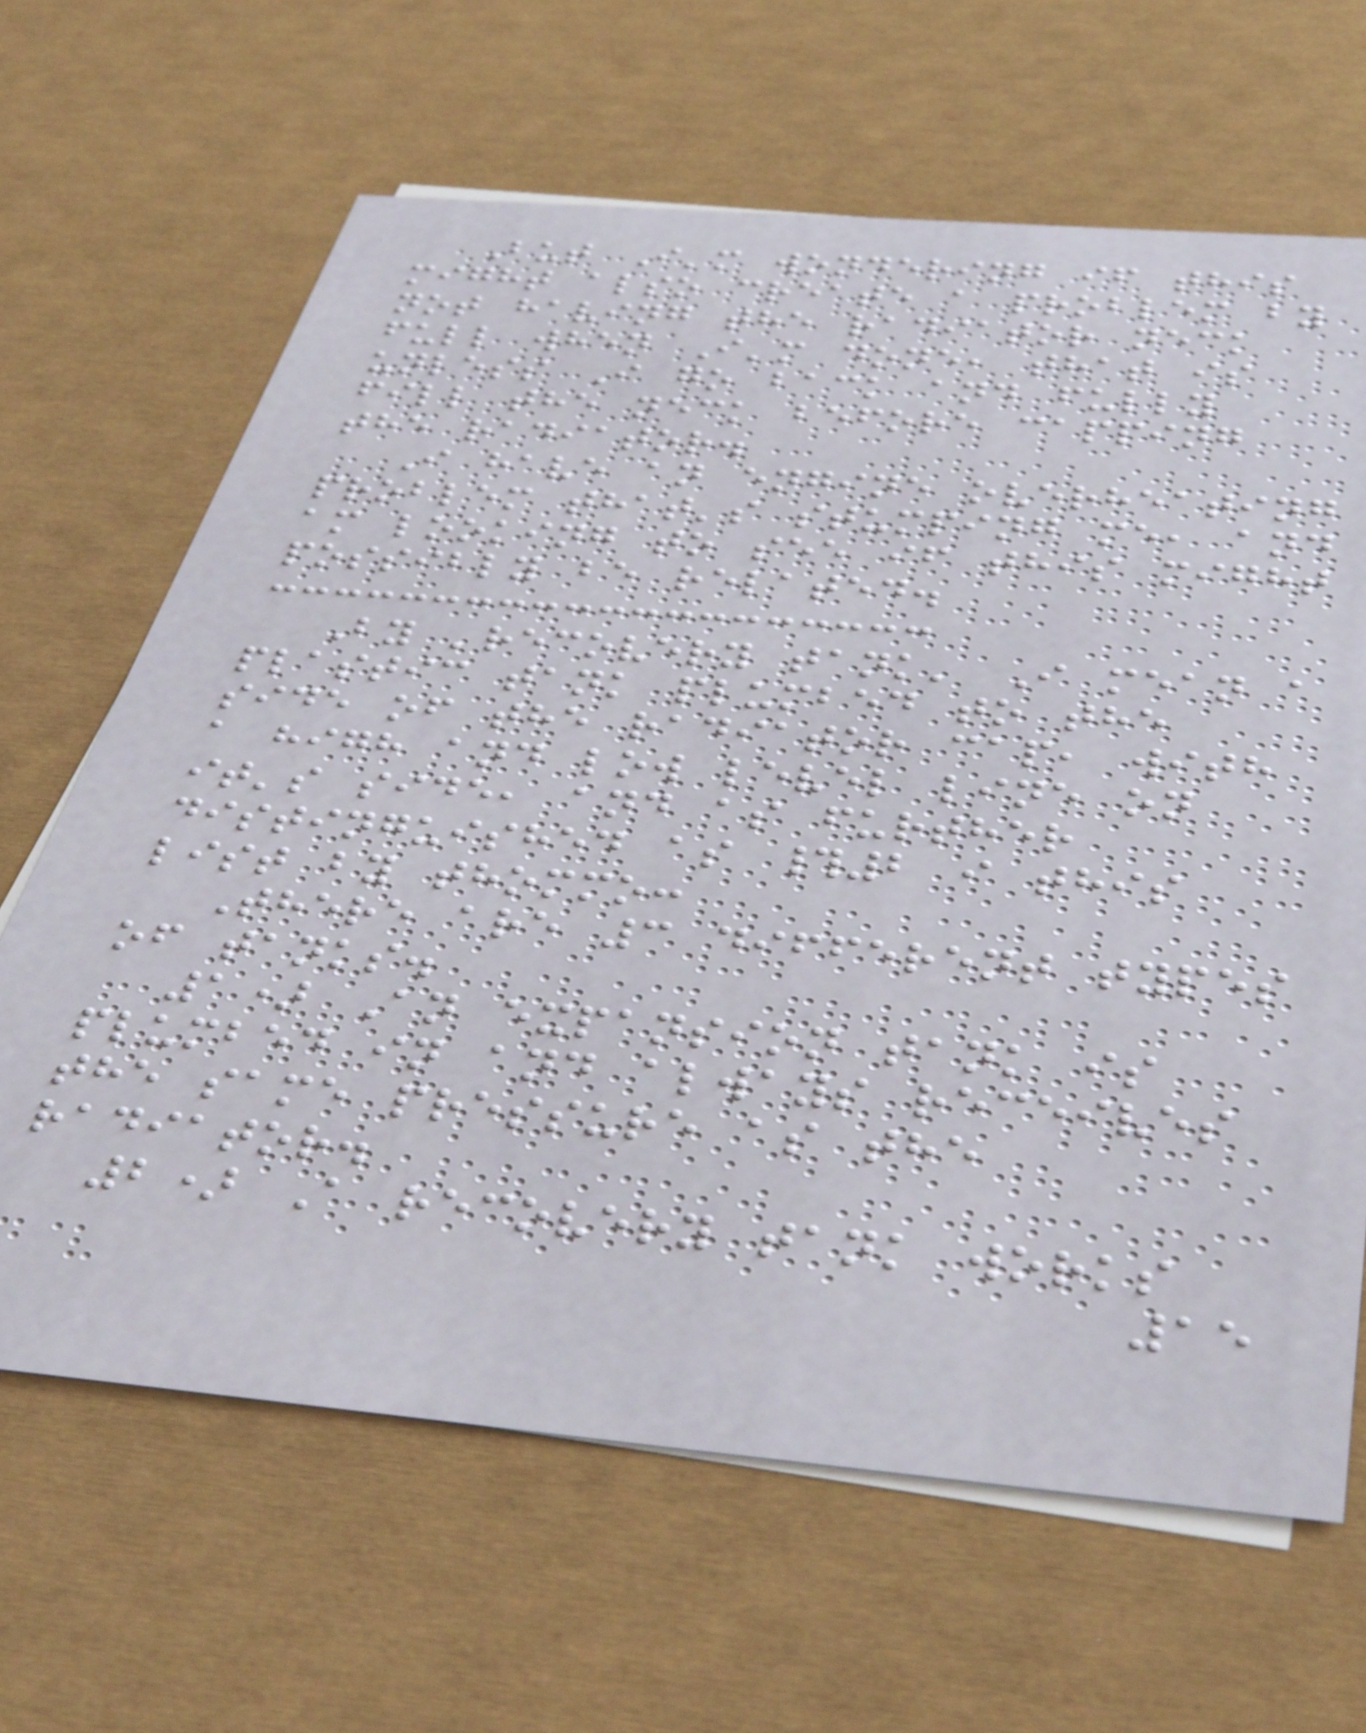But I'm wondering if this
might also create a problem by
not having the radiator neck
full when I'm done, that is
unless I go back and fully
fill the neck before capping
the radiator.
I have an engine overheating
problem that's stumping me, and
am looking to see if this might
possibly be related.
By 'recovery tank' I mean a
plastic tank plumbed to the
side of the radiator cap, with
a high and low level line on
it's side, and as further
distinguished as #2 i this
list by thommo:
There are 3 different types
of tanks.
1) An expansion tank is
plumbed in and always receives
the same pressure as the
radiator.
2) A recovery tank works
15
